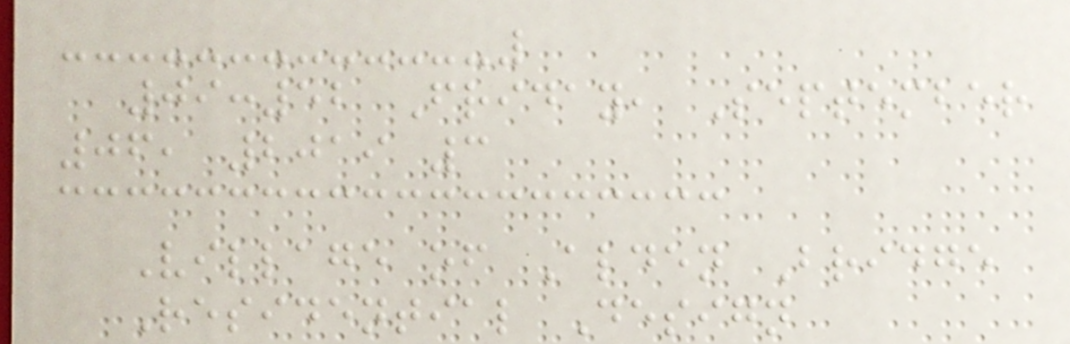09:52 Friday, September
06, 2019 3
Village of Alden Bridge
Residential Design
